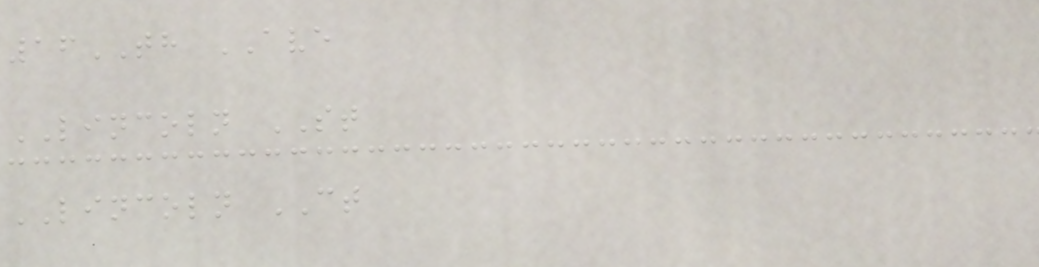16TH AVE
LINCOLN ST
LINCOLN CT
